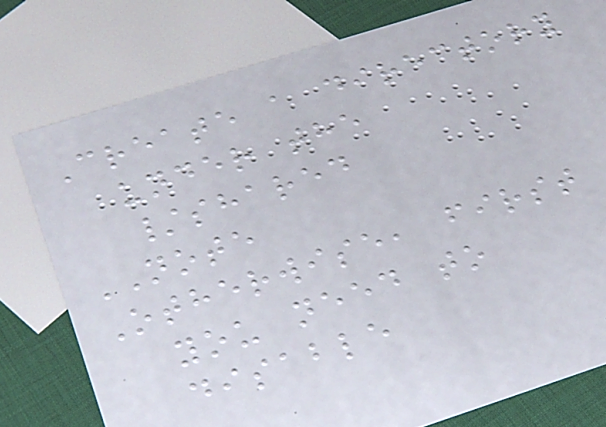Create a directory
under the
/shared
NOTE
Otherwise, first
you need to
disable
